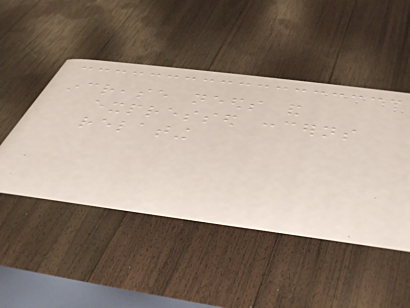increase needs and
expressed concerns
relating
